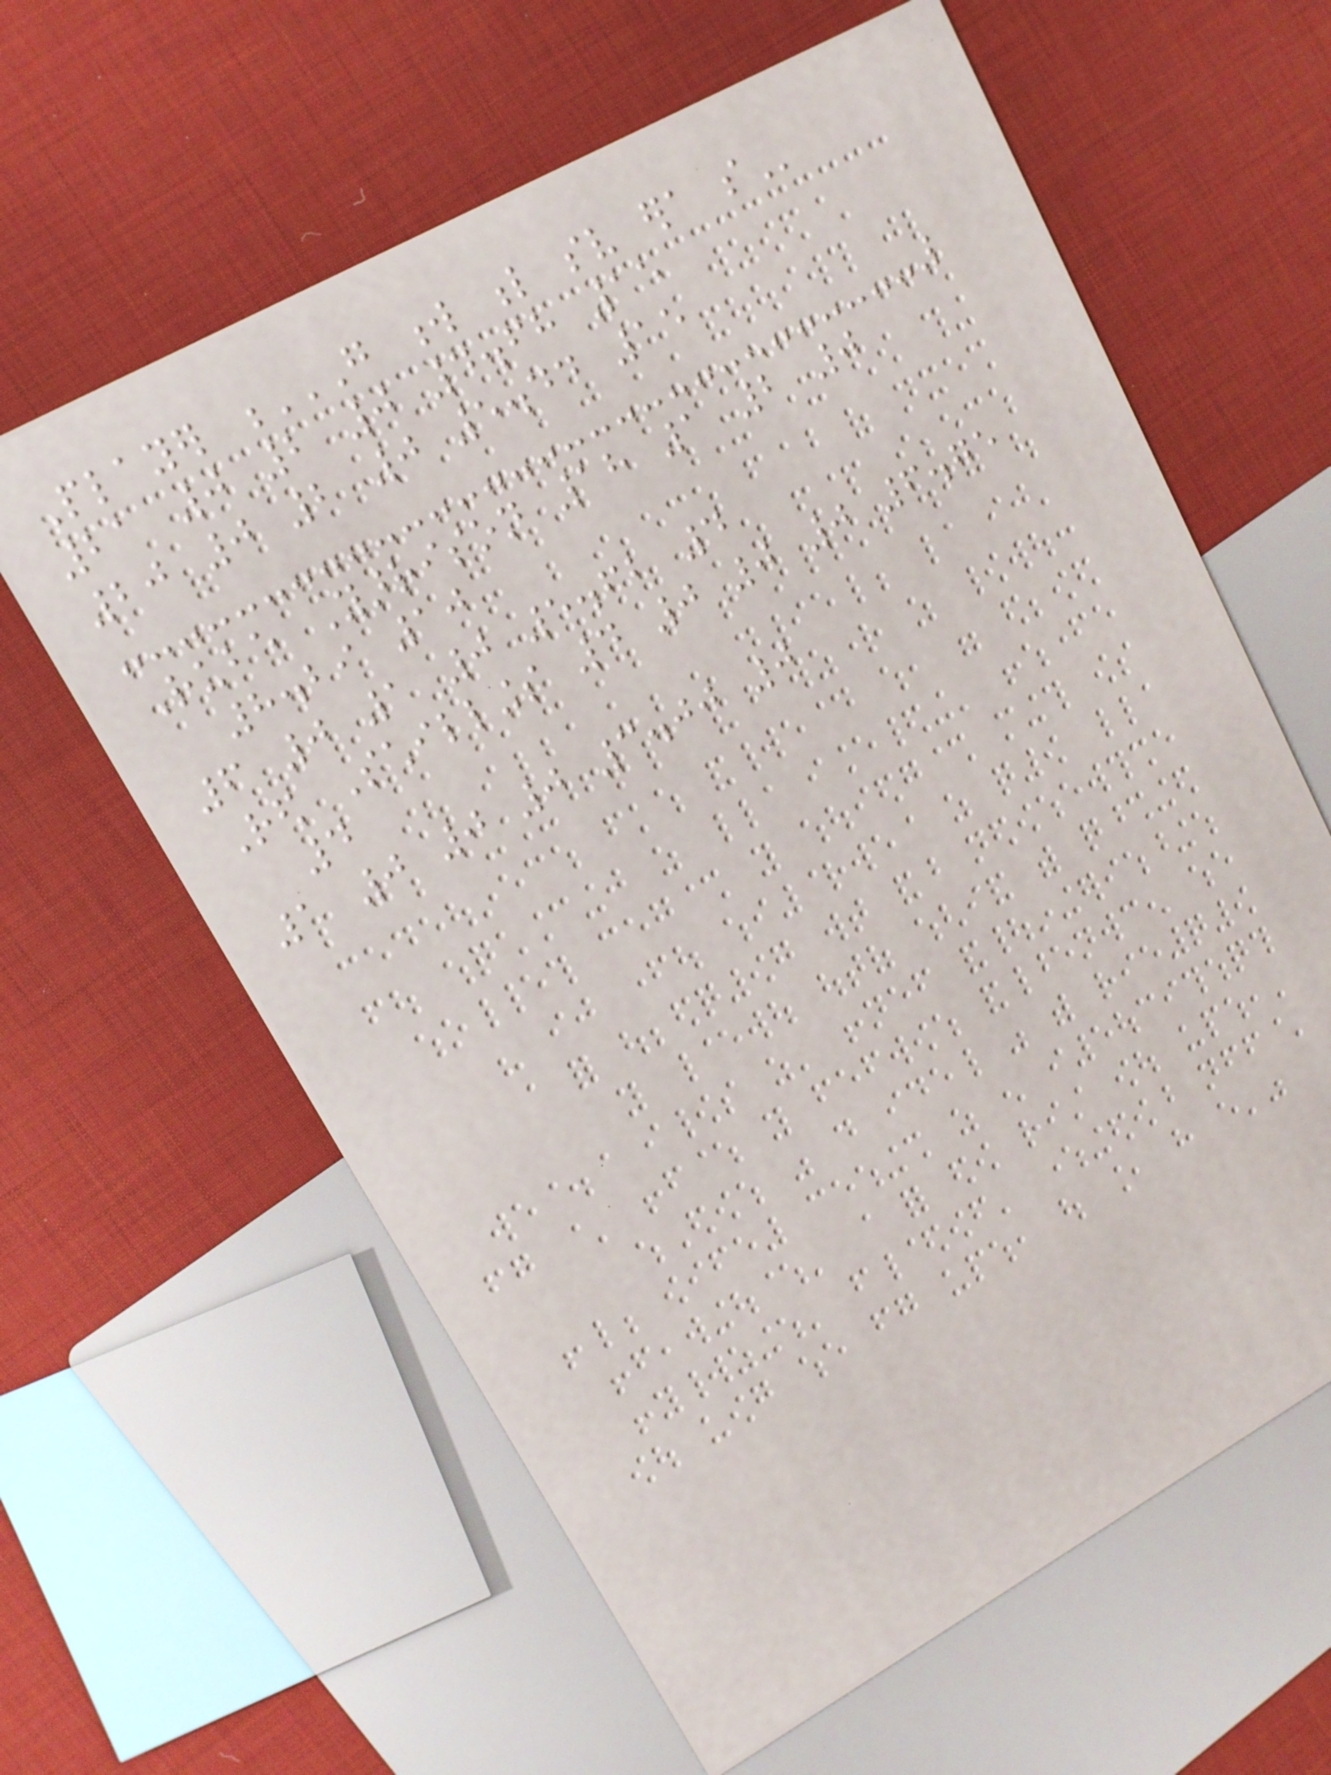Player G W L SV ERA SO
21 0 2 0 4.68 15
20 0 2 0 5.44 15
Rube Yarrison 18 1 2 0
8.29 10
6 0 1 0 5.62 4
Red Schillings 4 0 0 0 6.75
4
1 0 0 0 3.00 0
